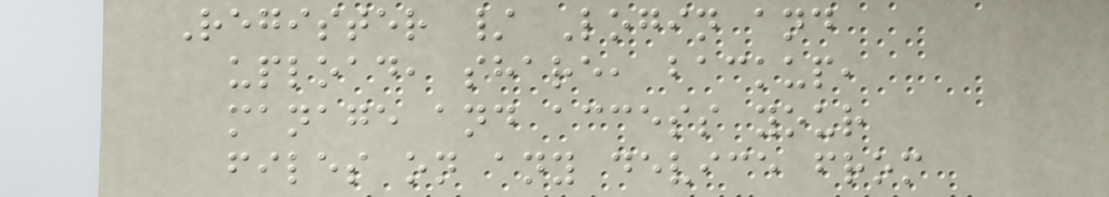Register / Login and
upload, share, backup,
manage and access your
files on any device from
